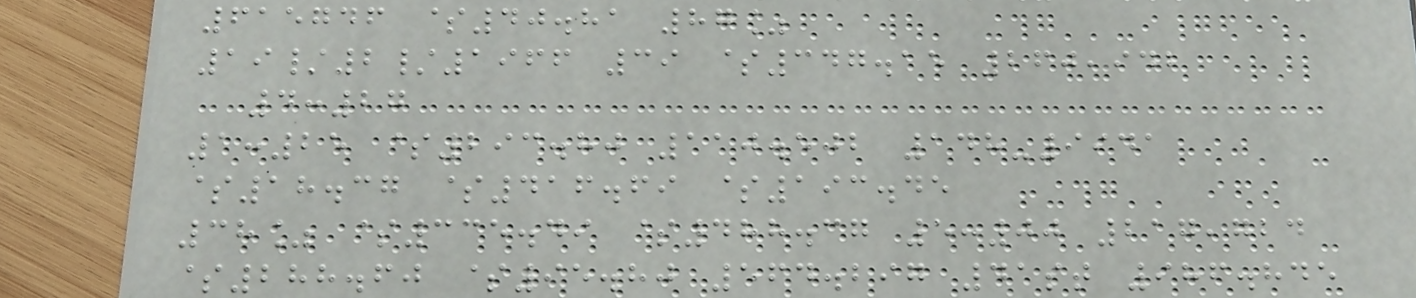615746 $40.81 87%
19/2/1966 39 $347.15 260,942
4:27
1:25 $293.80 110.502 148-9941
$18.37 $416.69 $193.45
38% $335.49 $488.37 5:00 217,724
$288.60 $95.80 564.297 41st 986.845
